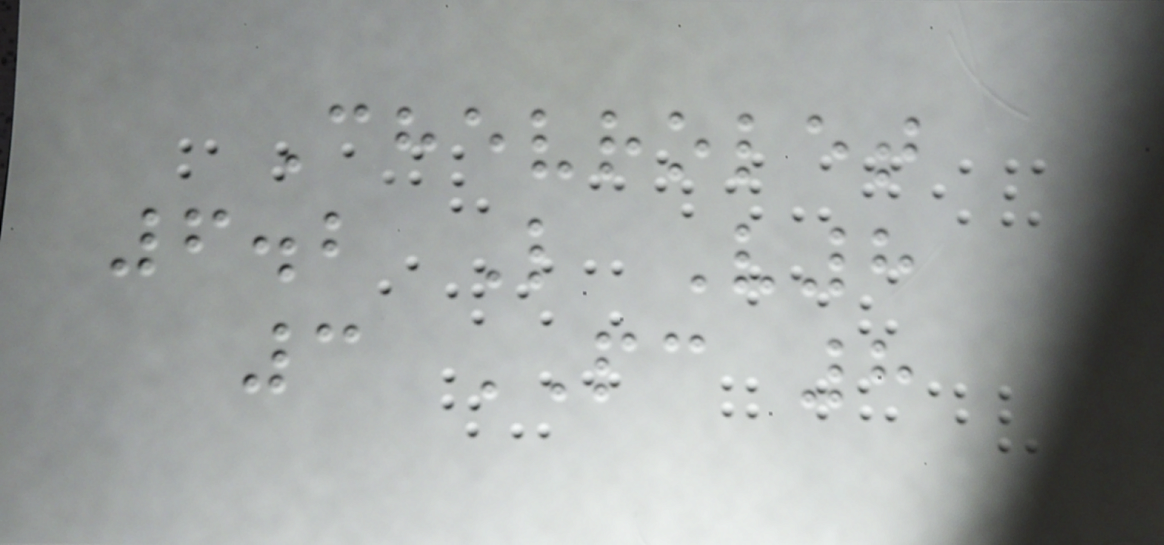Chevrolet
6.2 L V8
3 PC 8
